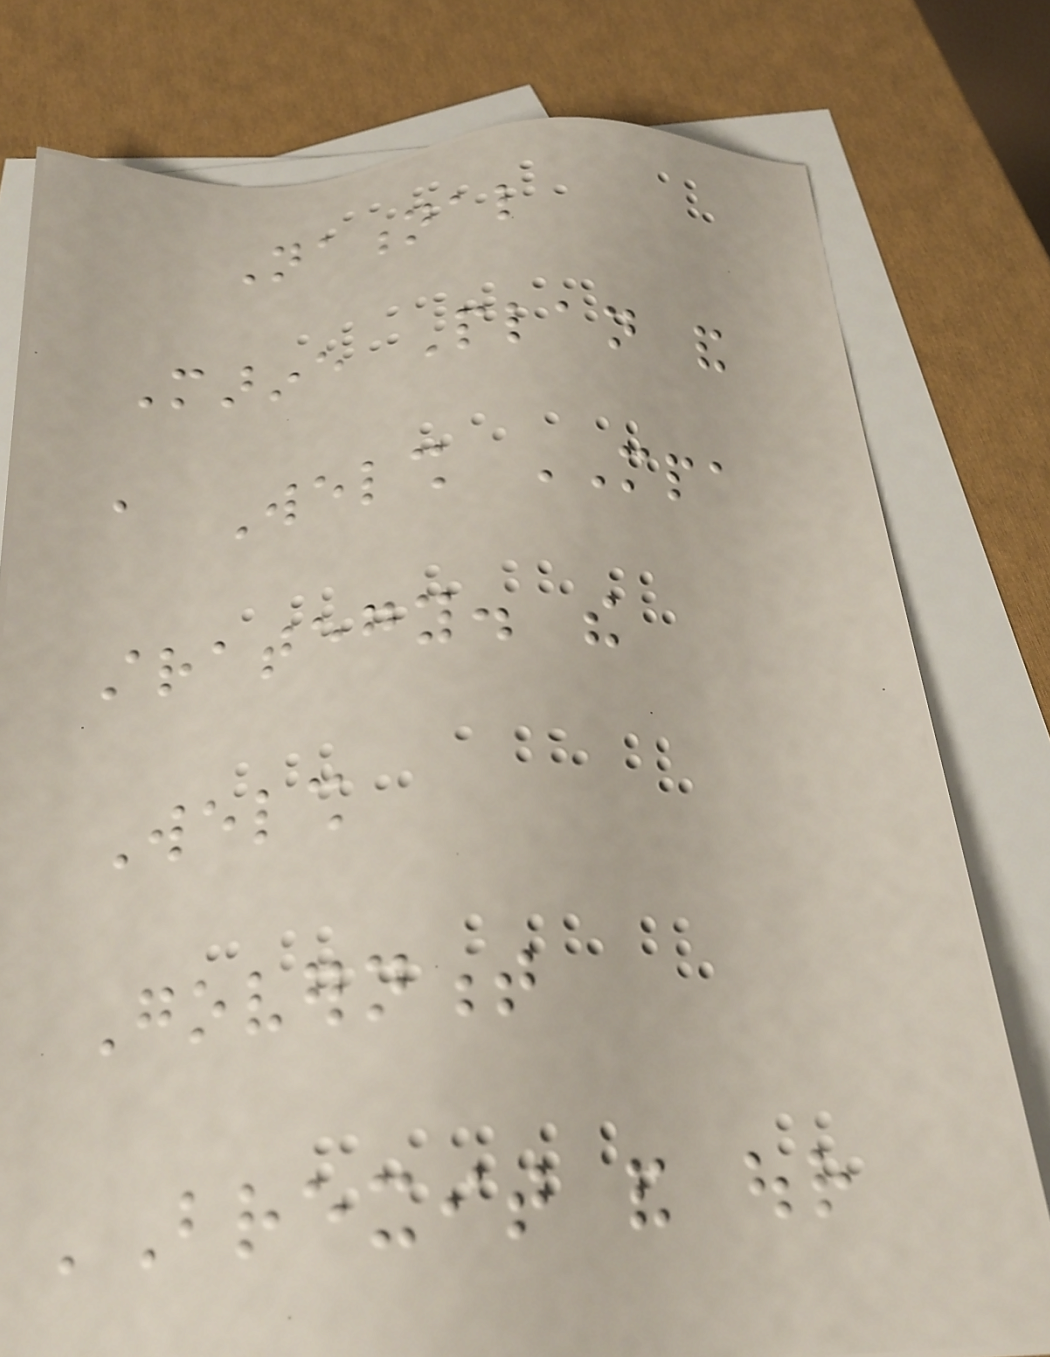National
Marine Plan and
a Welsh MPA
strategy. the
Welsh
Government
'Brexit and our
